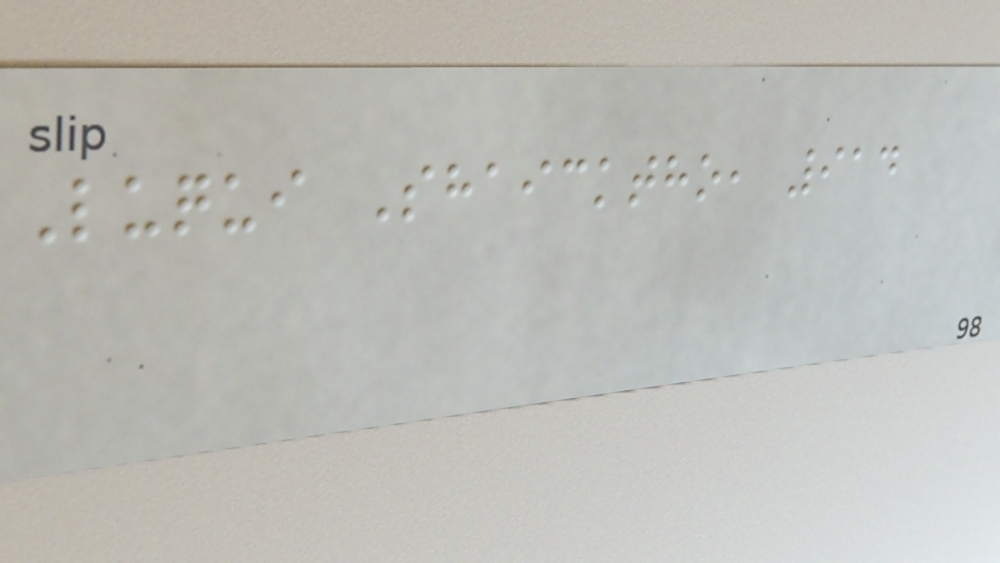Luqui Shaicktho, 914
